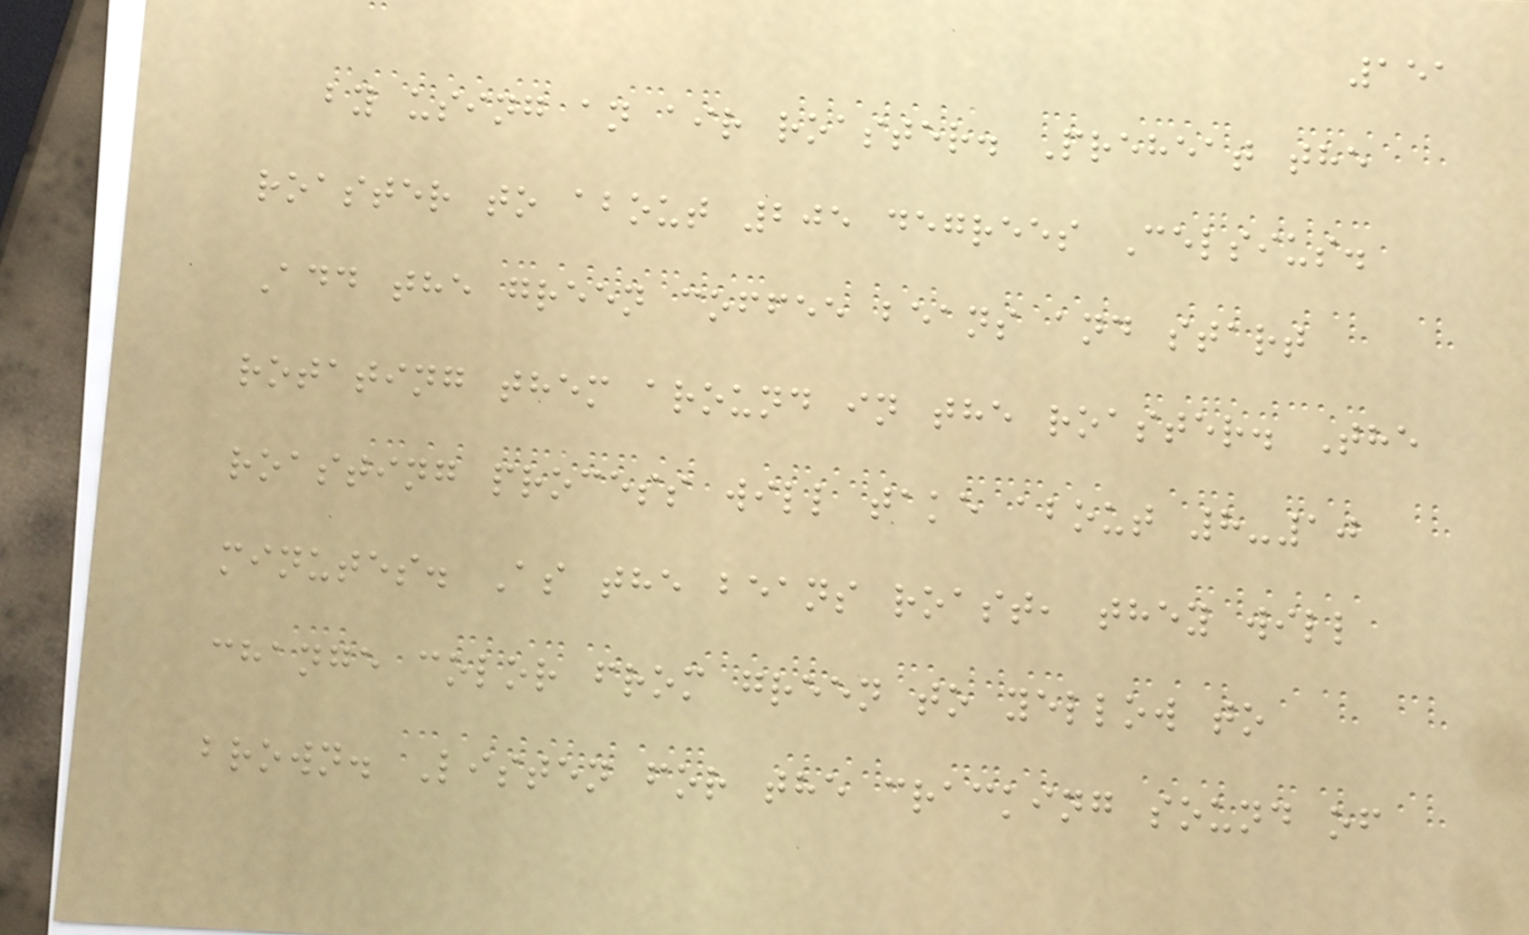151
by using an air roaster. Preheat the
roaster to about 205 degrees Celsius.
Add the green coffee beans and start
rotating them around in the roaster. The
roasting process will take about 8-10
minutes. As the beans roast, they will
change color from green to yellow to
brown. Listen for the cracking sound of
